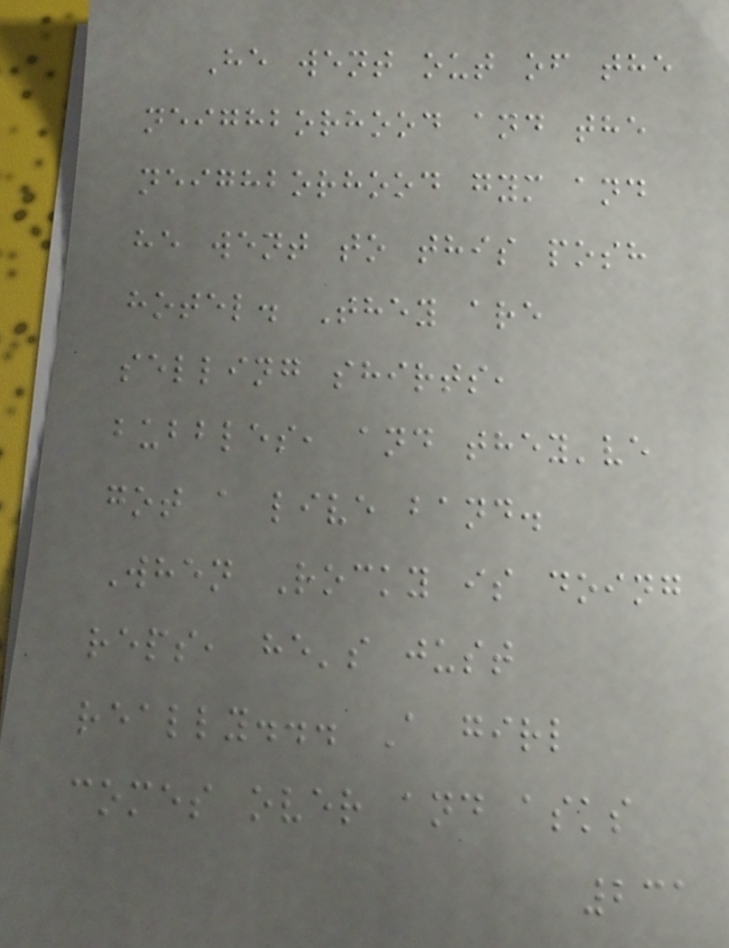He went out of the
neighborhood and the
neighborhood gym and
he went to this posh
hotel. They are
selling shirts,
bubbles, and they've
got a live band.
When Rocky is doing
reps, he's just
really... A girl
comes over and asks
231
